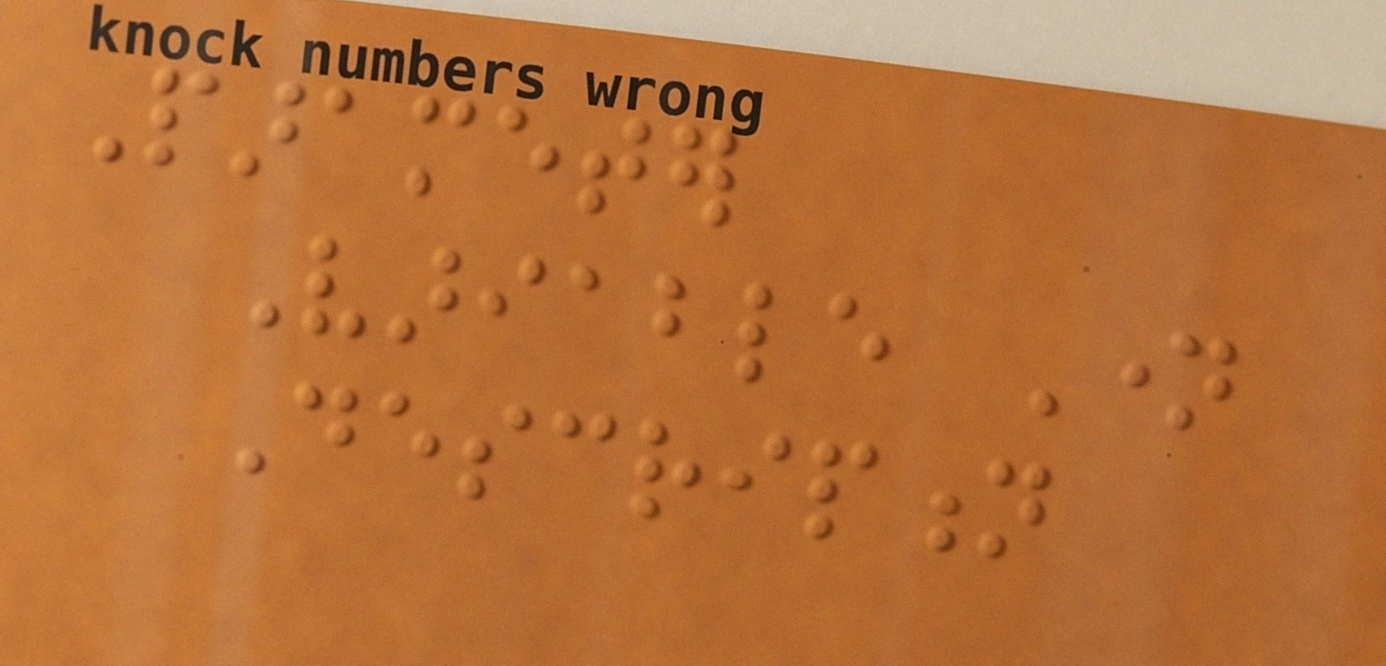Parameter
Variable Name
Description
